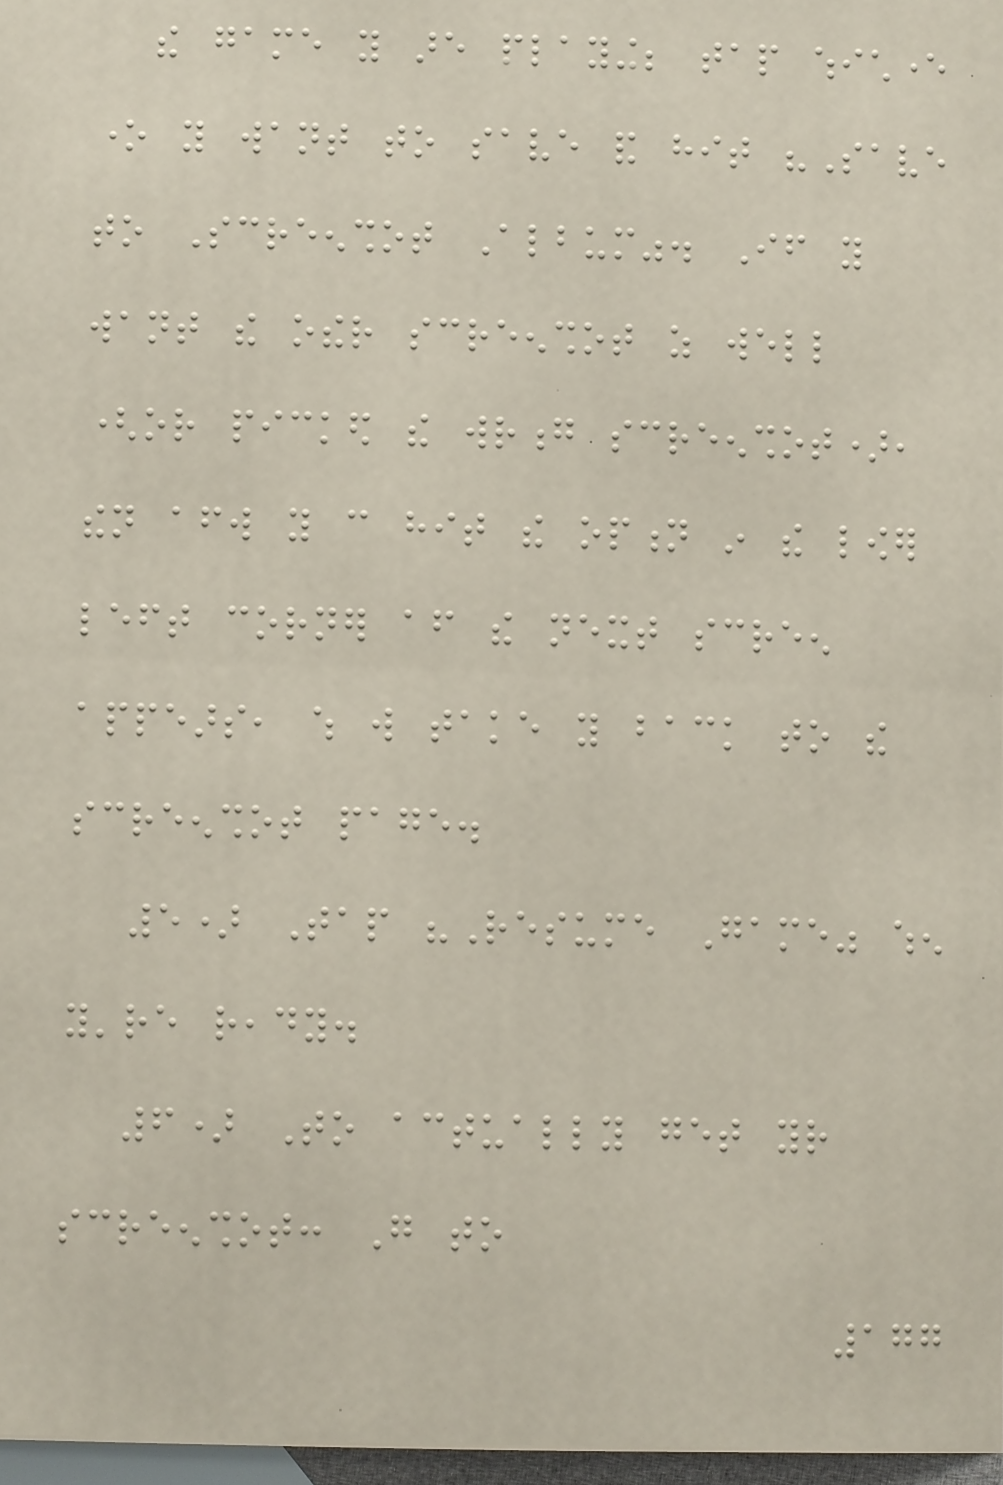the game you are playing; tap whichever
one you want to save and hit "Save
to Screenshot Album". If you
want the other screenshot as well
(or picked the wrong screenshot),
then afterward you can hit the option in the lower
left corner after the next screen
appears, which will take you back to the
screenshot page.
5) Tap "Resume Game" when
you're ready.
6) To actually get your
screenshot: Go to
177
